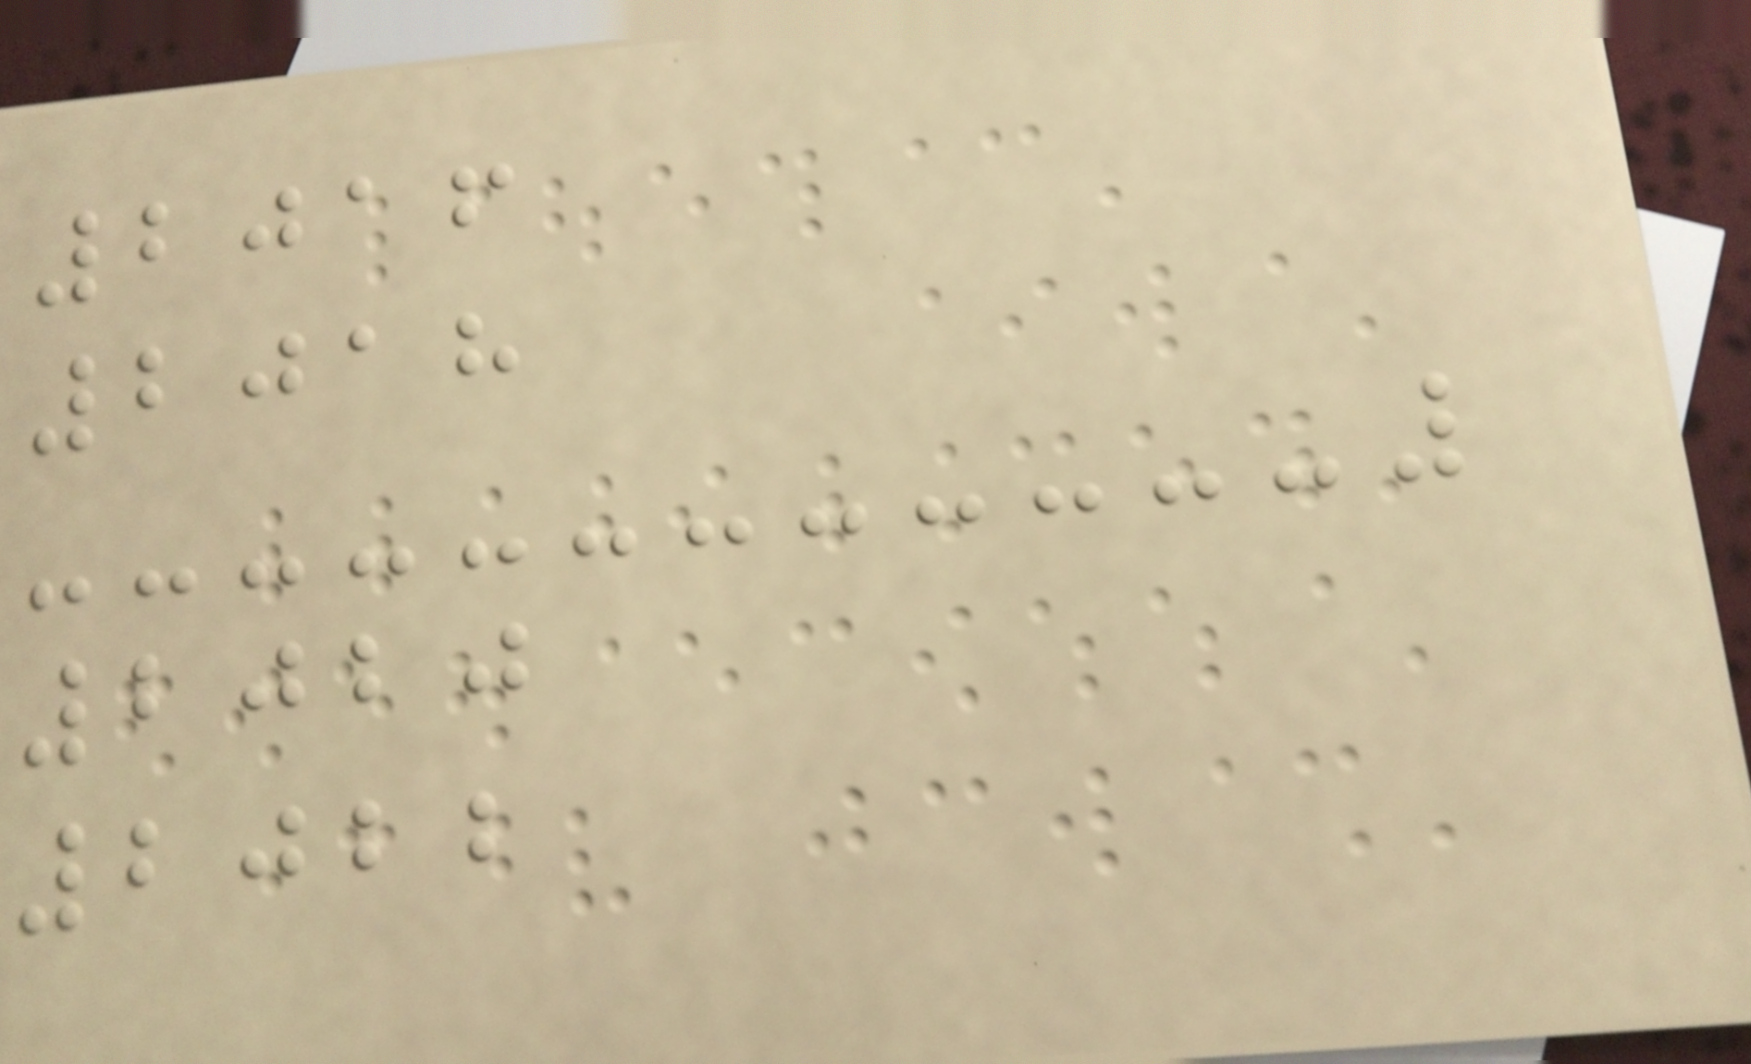2016
2018
2020
2022
